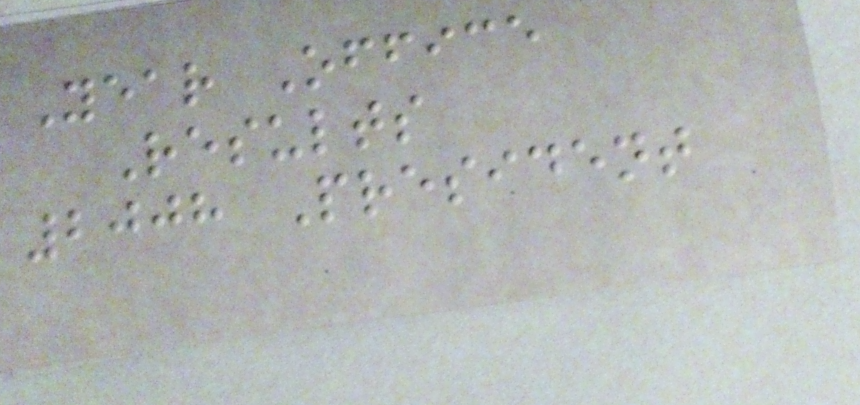Year Office
Results
2008 President
